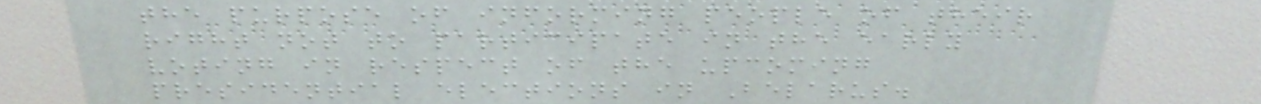the purpose of informing people of their
right not to participate in the early
voting in respect of the upcoming
presidential elections in Belarus.
